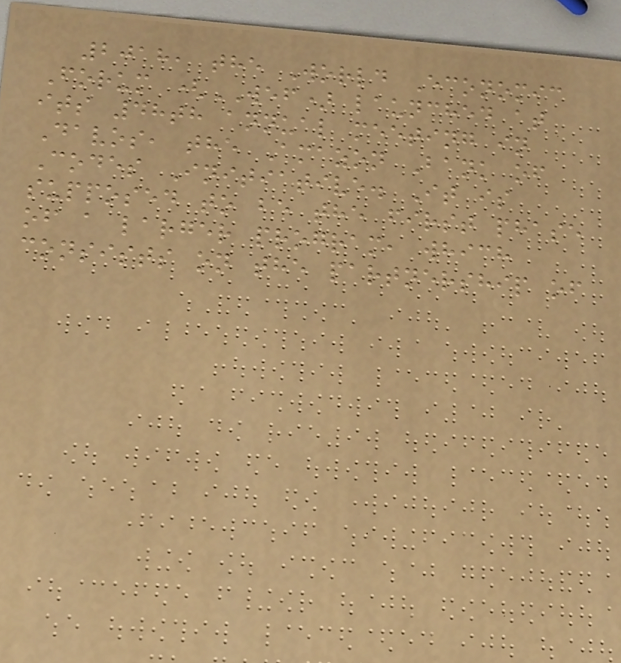2018, the World Economic
Forum (WEF) launched at
its 48th annual meeting in
Davos, the Amazon Bank of
Codes Initiative. It is
supposed to be the first phase
of a larger program, which
consists on the partnership of
